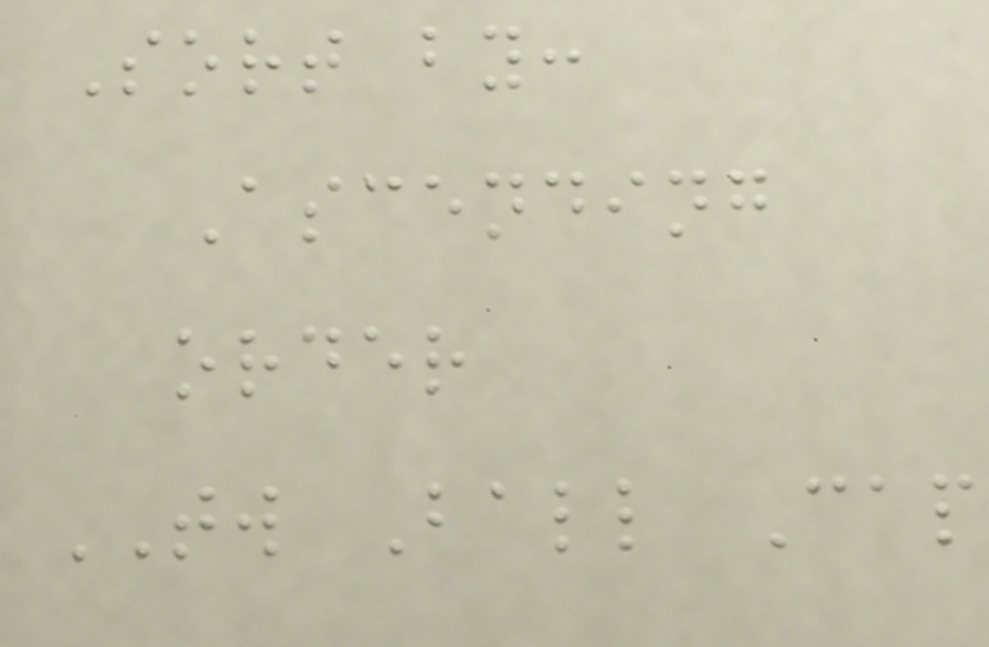Sort by:
Ascending
order
TW Ball Cap
